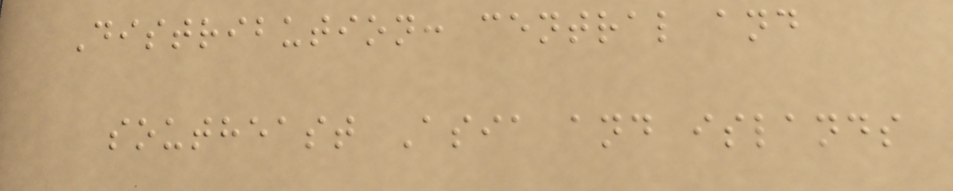Distribution: central and
southeast Asia and islands
